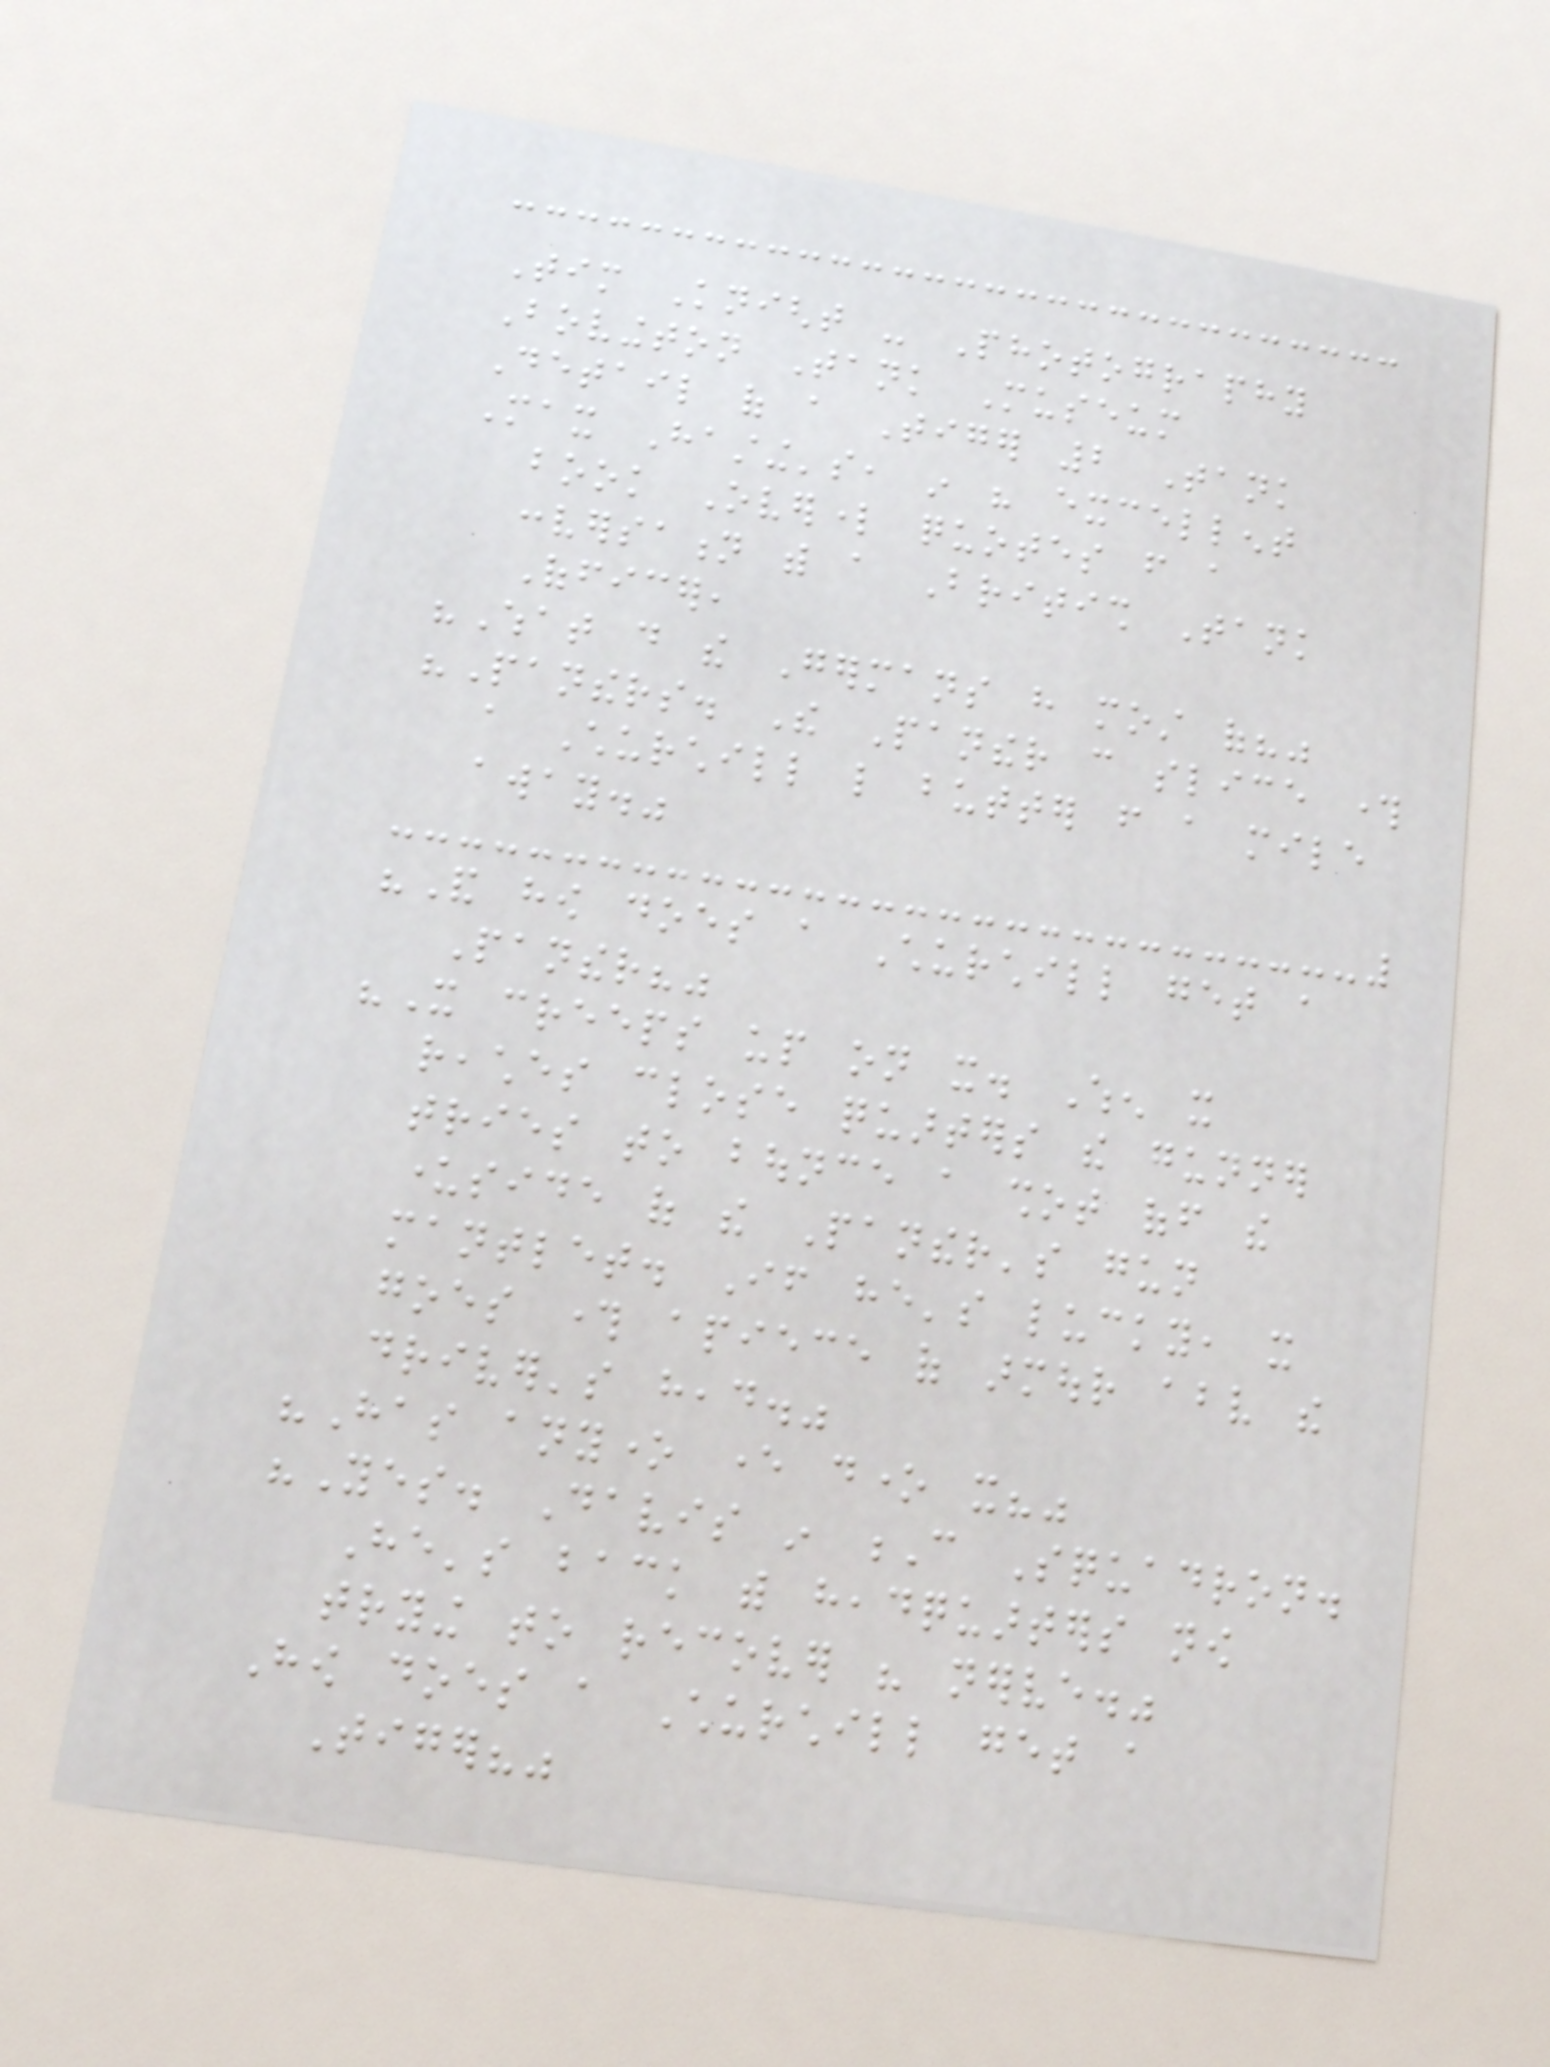Tim Knight - Photography
Bovington Tank Museum
Detail of a Tiger 2 Tank
Max Hasting's, in his excellent
book Overlord quotes from a
conversation with a British Tank
Officer,
"What do the Germans have most of?"
"Panthers. The Panther can slice through
a Churchill like butter from a mile
away."
"And how does a Churchill get a
Panther?"
"It creeps up on it. When it
reaches close quarters the gunner
tries to bounce a shot off the
underside of the Panther's gun
mantlet. If he's lucky, it
goes through apiece of armour above the
driver's head."
"Has anyone ever done it?"
"Yes. Davis in C Squadron.
He's back with headquarters now
trying to recover his nerve."
How does a Churchill get a
Tiger?"
